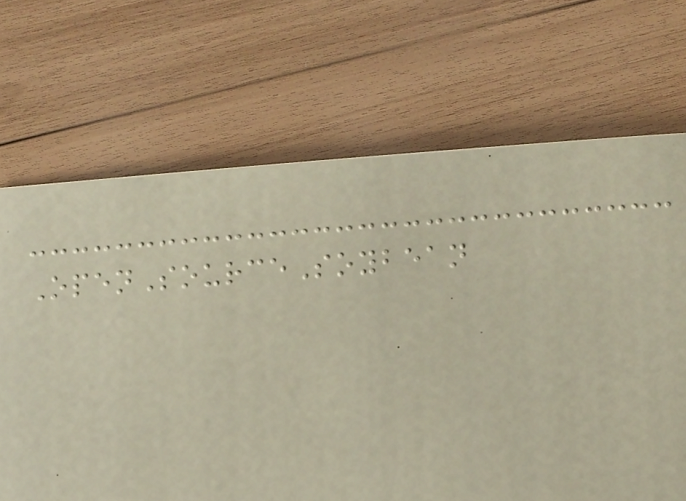OpenSourceSoybean
